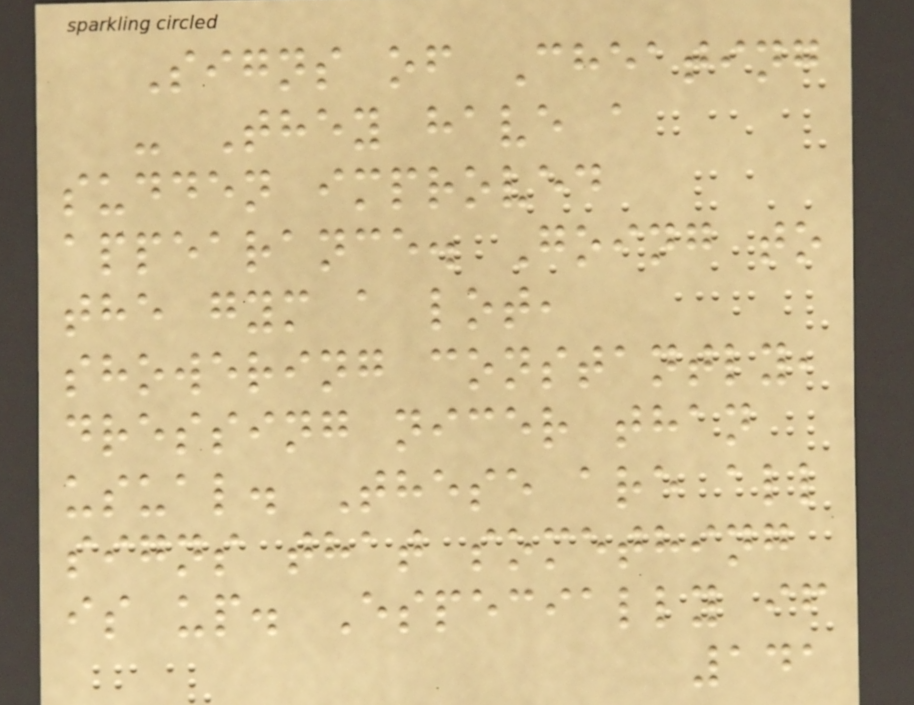Signs of Cheating
- They have a
sudden improved
appearance. Going to
the gym a lot,
showering constantly,
dressing nicer than
usual. These are all
signs that something
is up. Especially if
141
